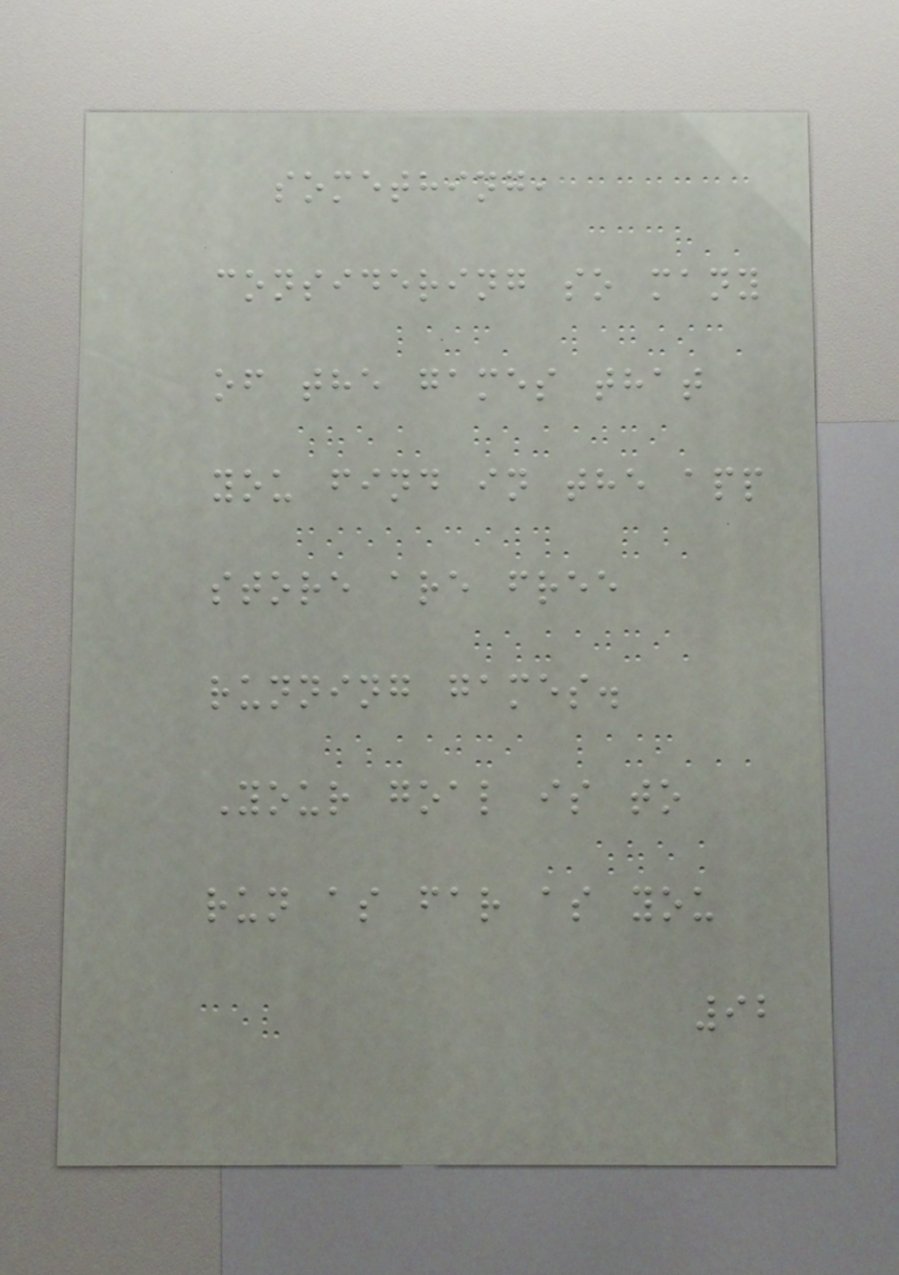something,
considering so many
of the games that
you find in the app
store are free
running games.
Your goal is to
run as far as you
92
